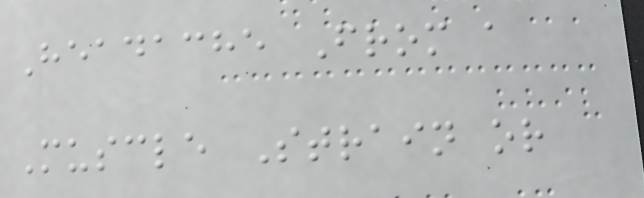Headache From a
Muscle Strain or
